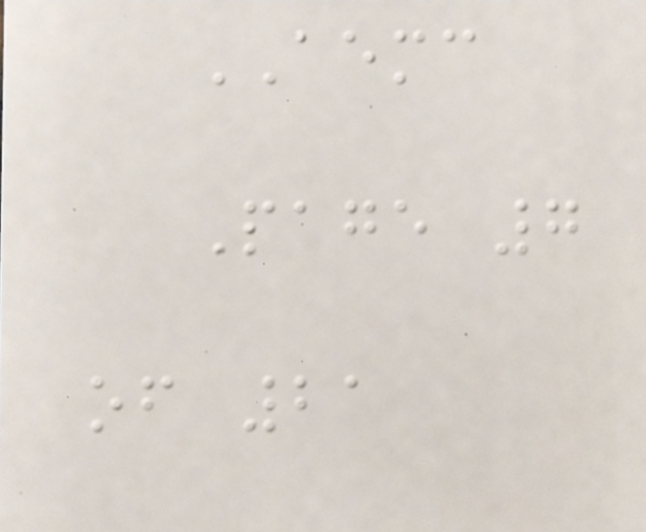AEMC
Page 7
of 21
